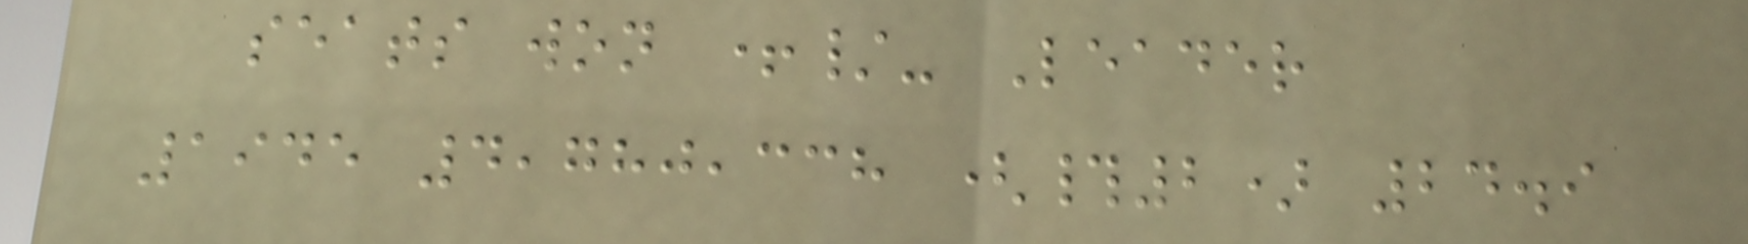seats won +/- Leader
1945 4,780,338 (#2) 24.9
